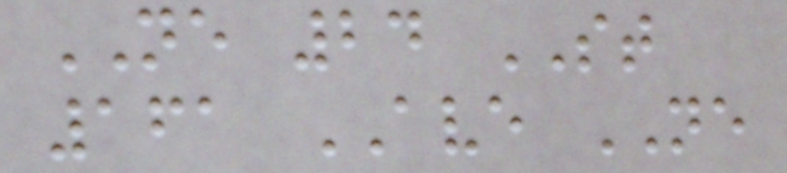NE 24 ST
161 AVE NE
